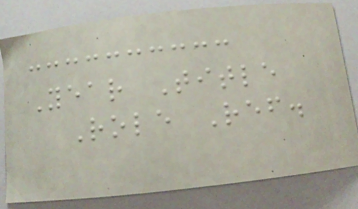Year Title
Role Ref.
